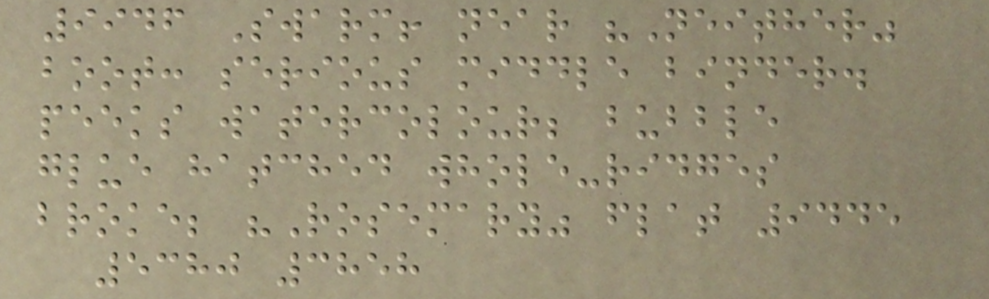9946 Swarm! near "Neither"
boot: serious middle binder.
peeks watercolour; bubble
glue hatched whole-ridges
broke; "Rosemary" flat 9445
5380 3858
